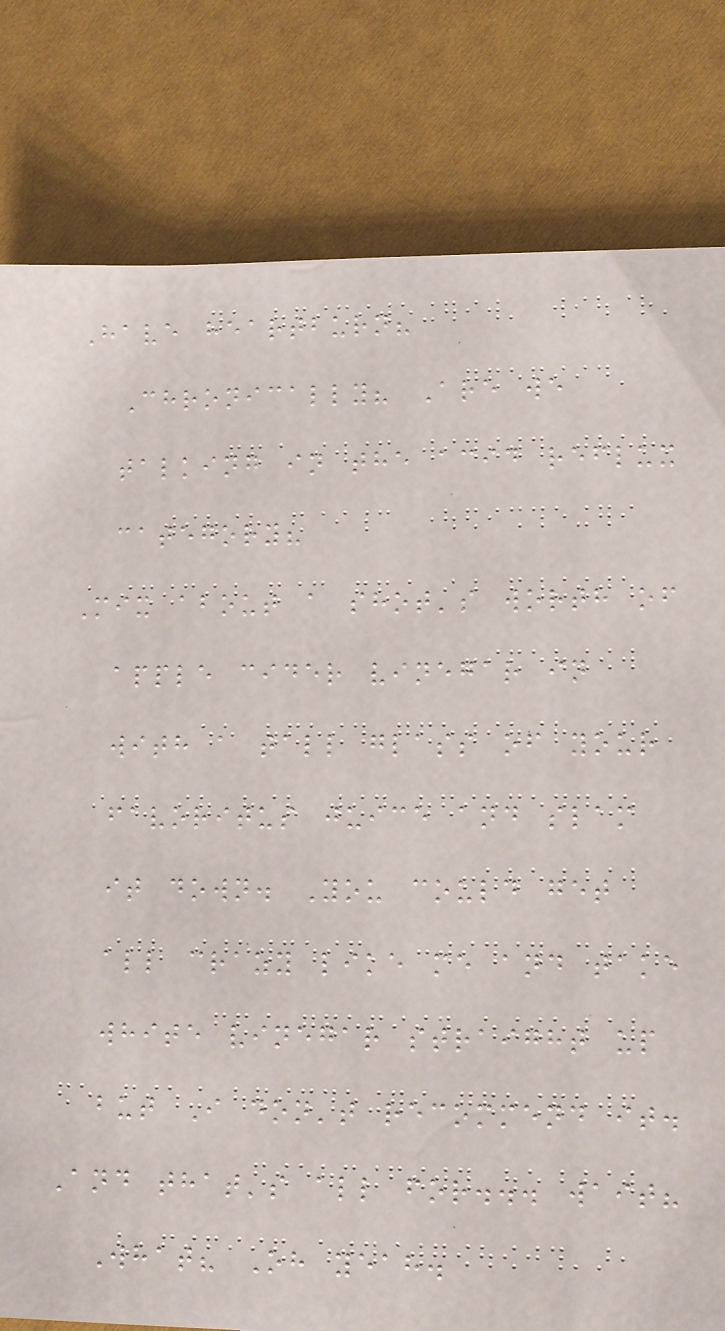Have heartburn?
Chronically? Are we
talking in the acid reflux
category?
Mix about a shot's worth of
apple cider vinegar in
with a tall glass of your
favoritus juice and slam
it down. You could get
all crazy like me and take
white vinegar straight up
but I don't recommend it.
And that's all for... wait?
What? Oh yeah.
